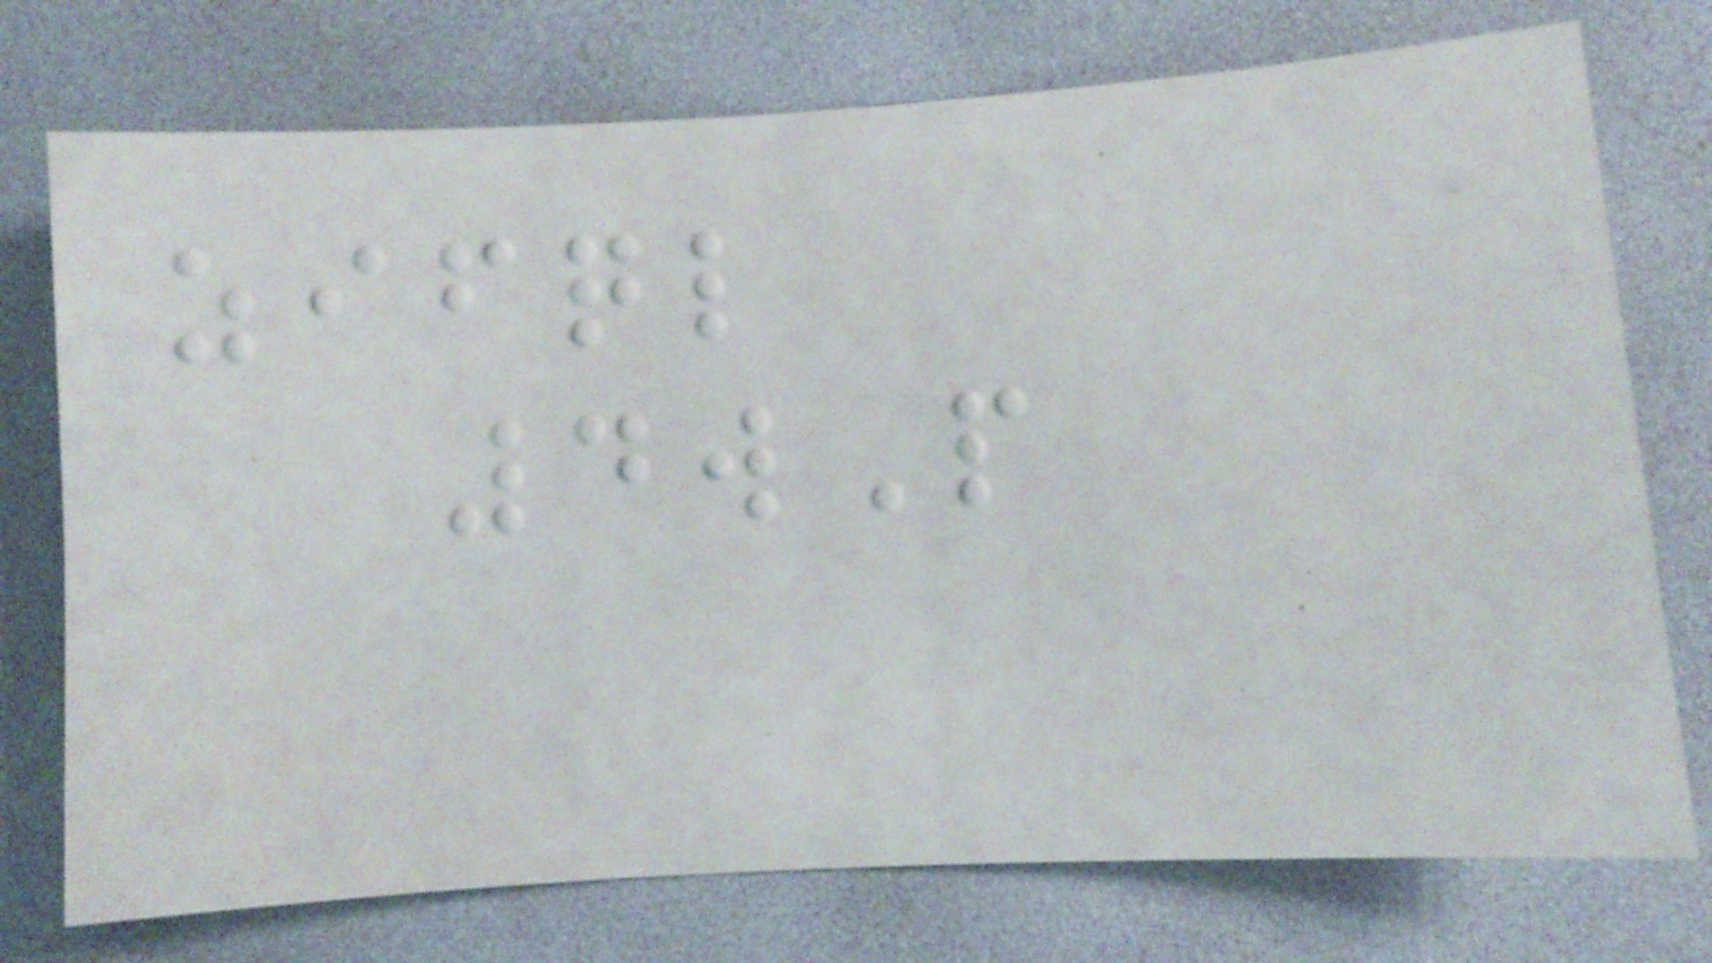zifql
4wP
